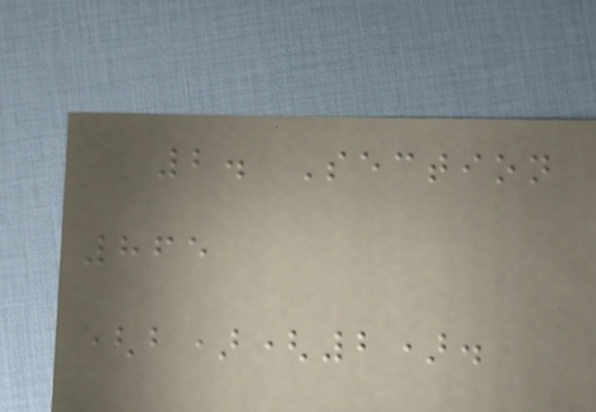2. Section
865
(b)(2).
